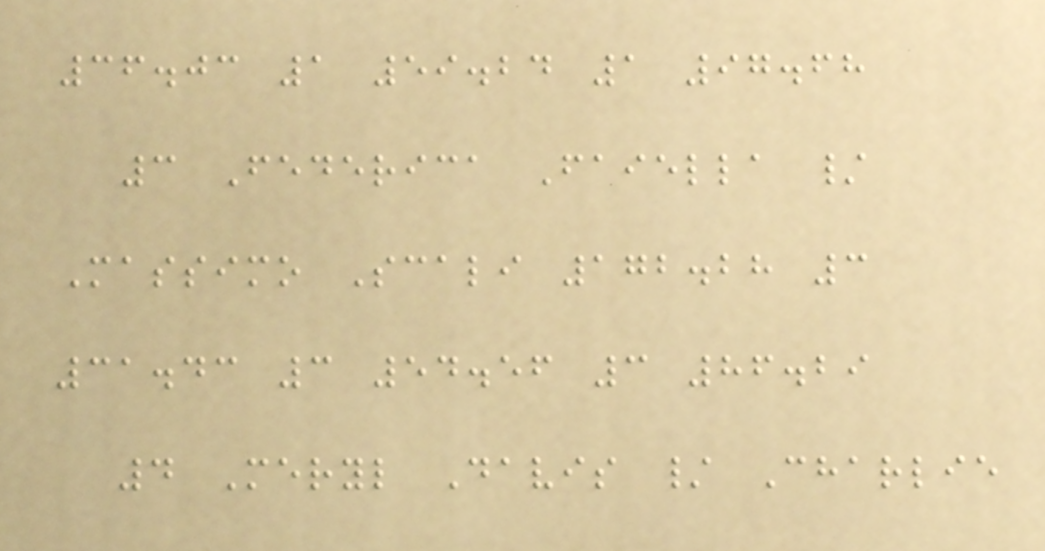36.03 1 59.24 1 97.68
3 Federica Faiella /
Massimo Scali 172.28 3
31.43 3 54.56 3 86.29
4 Meryl Davis / Charlie
